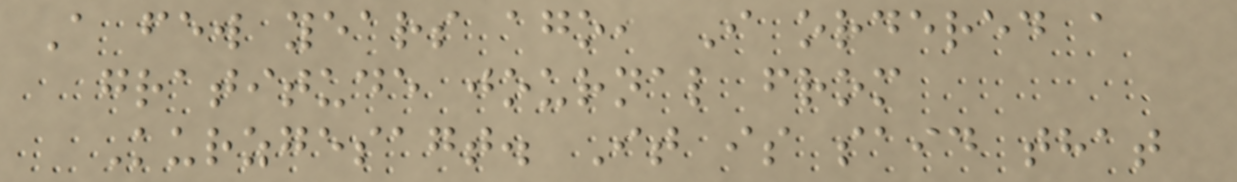A few years ago, I ordered a
gratitude journal from
Kurzgesagt. It is said that
